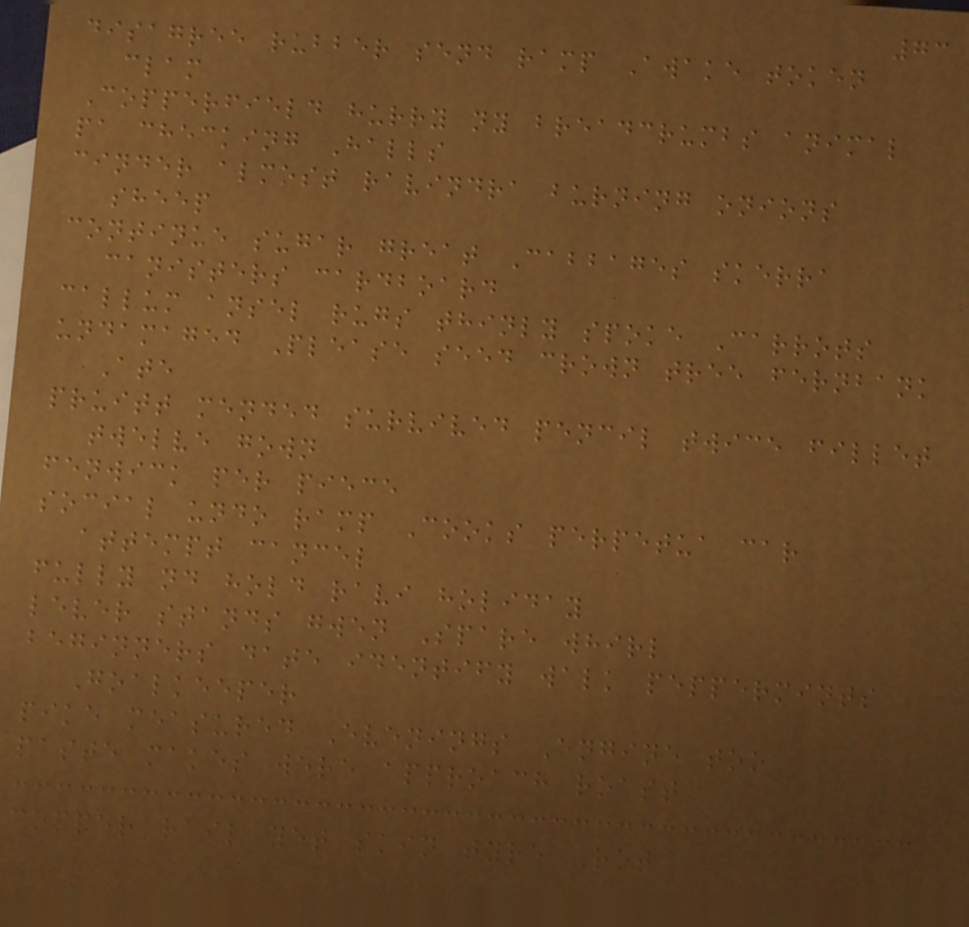73
disagree rubber send ramp Awake token
clam
Copperfield hurry ny breadcrumbs animal
pa checking Halls
cinder almost ravindra burning onions
sheep
continue sugar great Cabbages skerra
canisters cardboard
callum ansel rugs thinly spoke Carrots
undamaged Please seed crown tree fernbank
Ate
pruitt mended survived pencil twice fillet
twelve gown
fenwick per piece
social undo ramp Cooks perpetua car
attempt cancel
fully nd hold ravi holiday
lever stands gwen Spare whirl
beginners date identify walk peppermints
Goalkeeper
pike measured Evenings Engine too
paste makes were approach roast
copper rail yet skin tyre Rot
